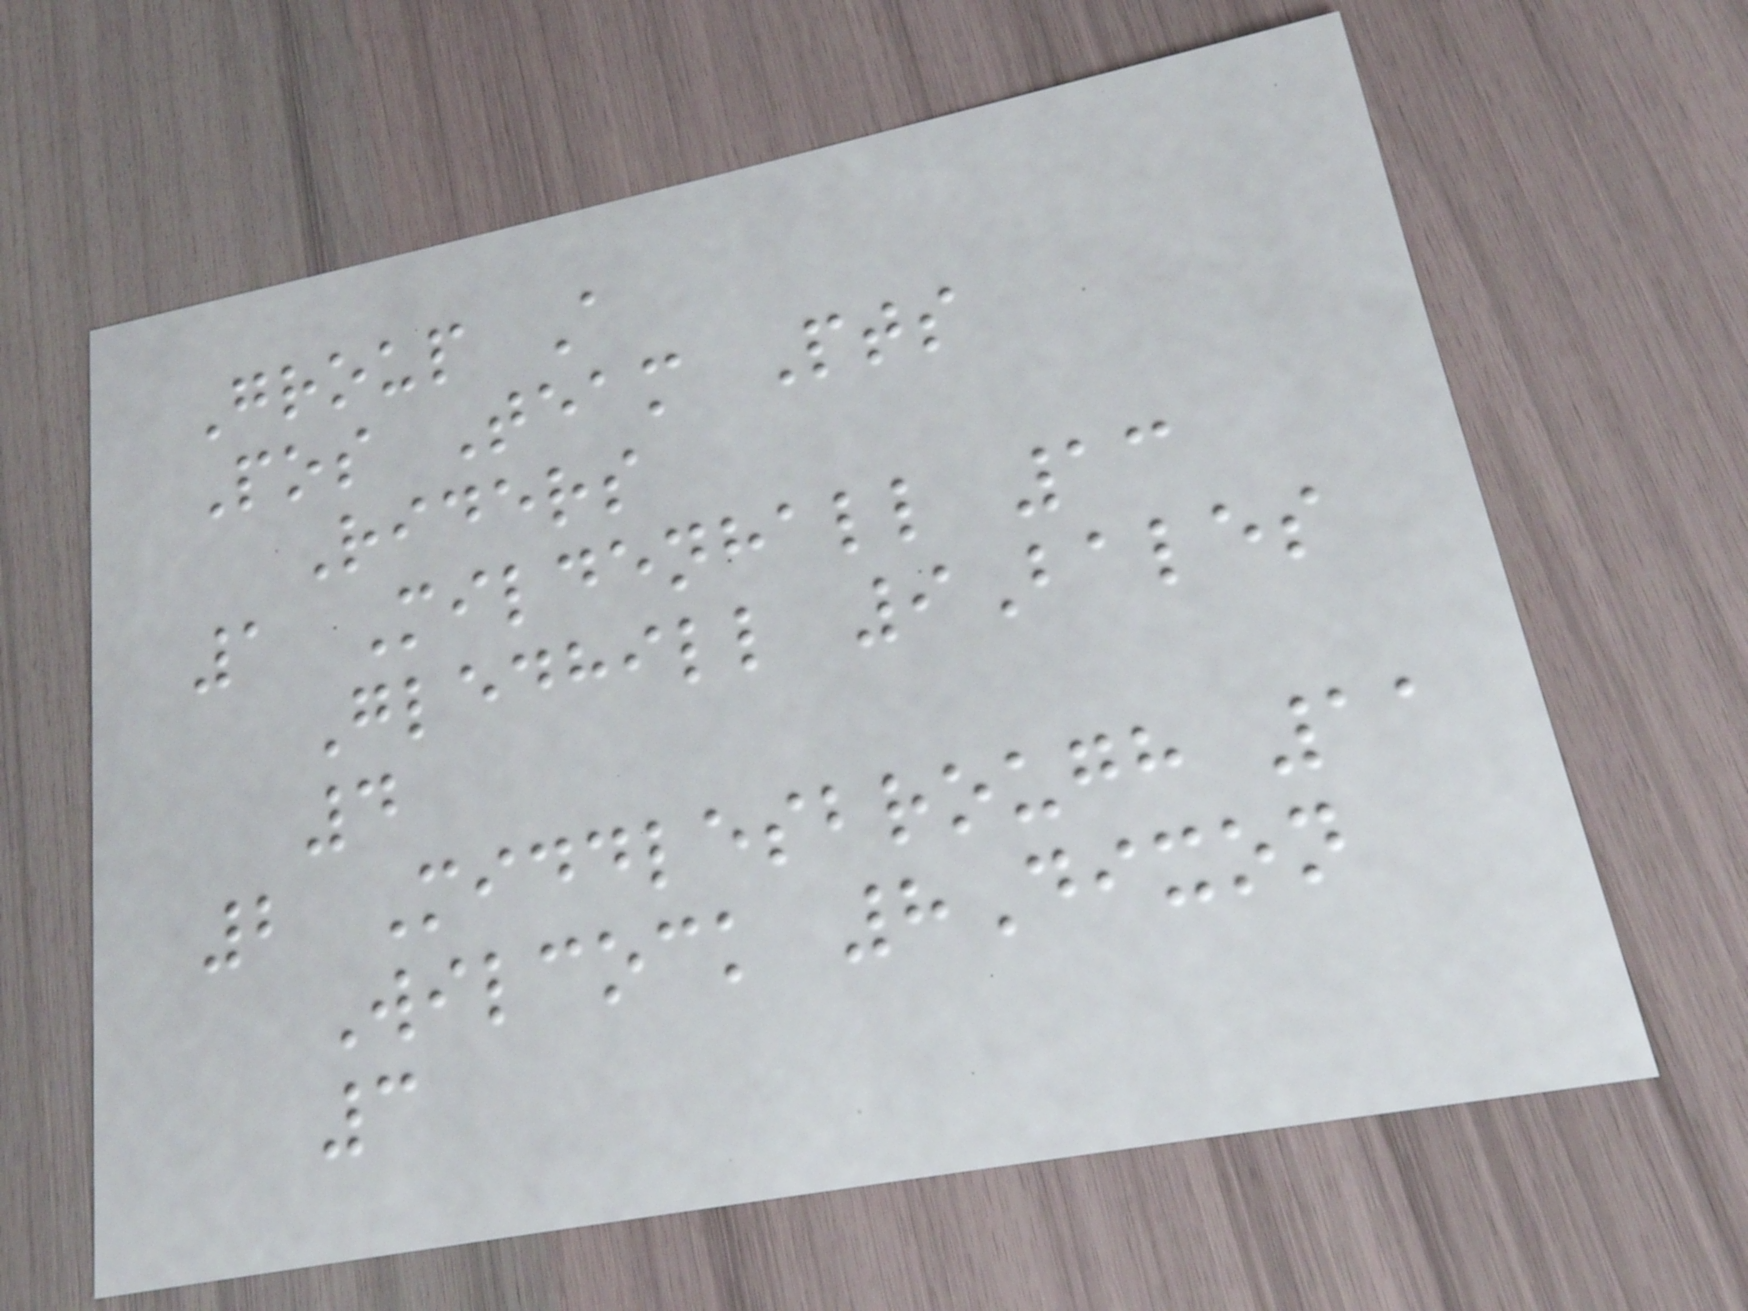Group A
Pos Team Pts
Riders
1 Mildenhall 13
Gledhill 9Bales
4
2 Middlesbrough 11
Wilcock 8Dixon
3
